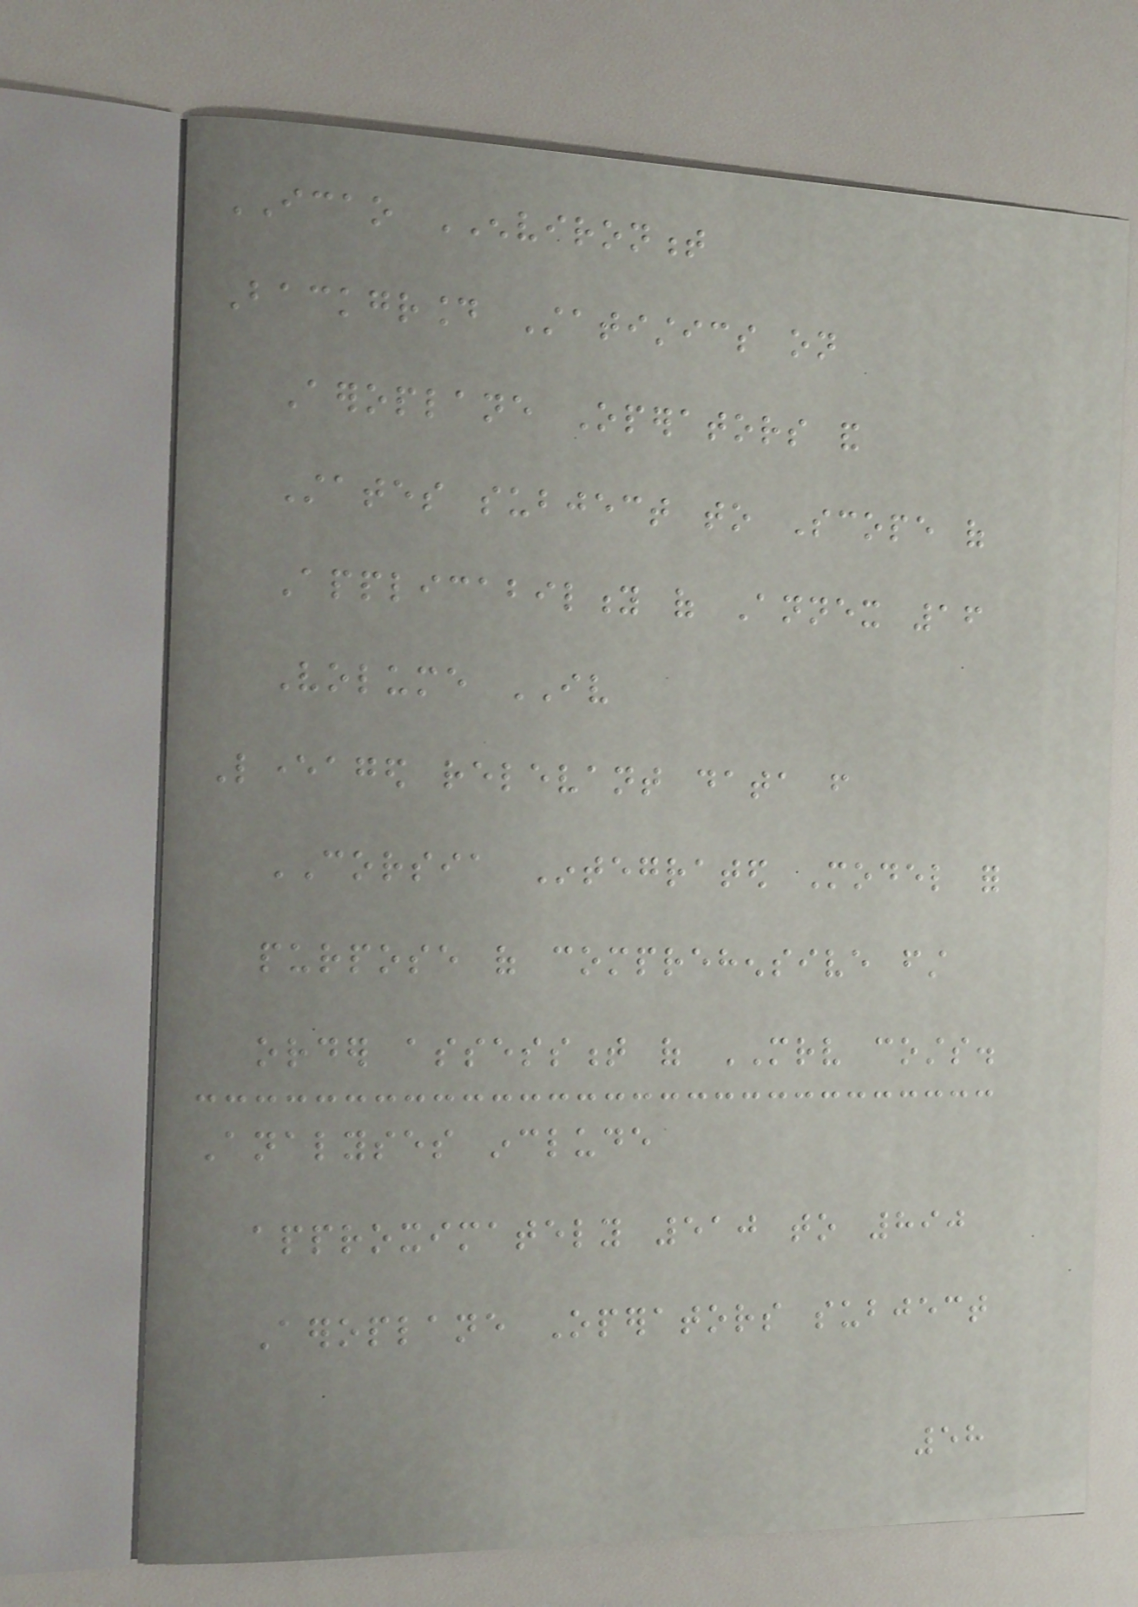ICAO ENVIRONMENT
Background Statistics on
Aeroplane Operators and
States subject to Scope of
Applicability of Annex 16
Volume IV
Leveraged relevant data from
CORSIA Integrated Model for
purpose of comprehensive first
order assessment of MRV costs.
Analyses include
approximately 510 to 890
Aeroplane Operators subject
58
